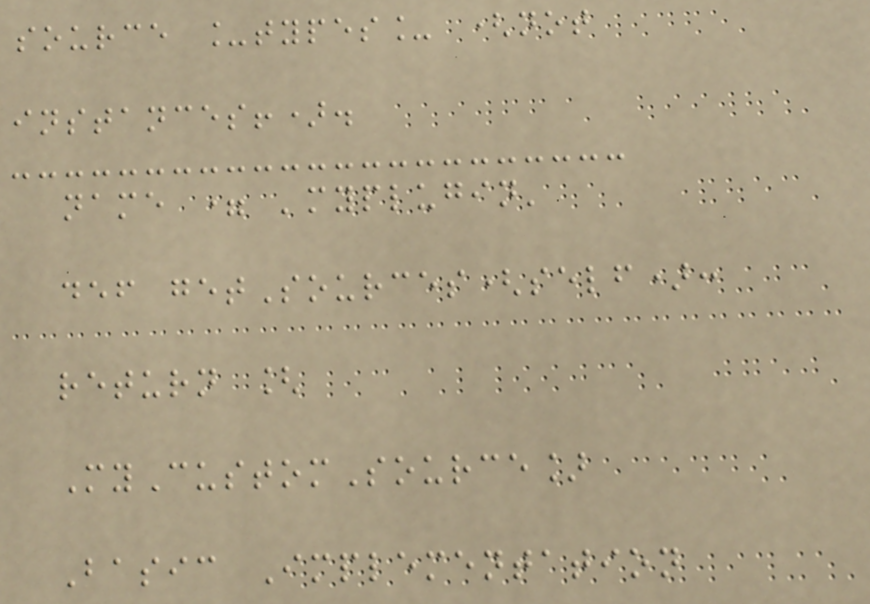source _types_ (not
instances!).
name = 'myplugin'
def getSources(self):
return [
MyCustomSource]
Basic Implementation
